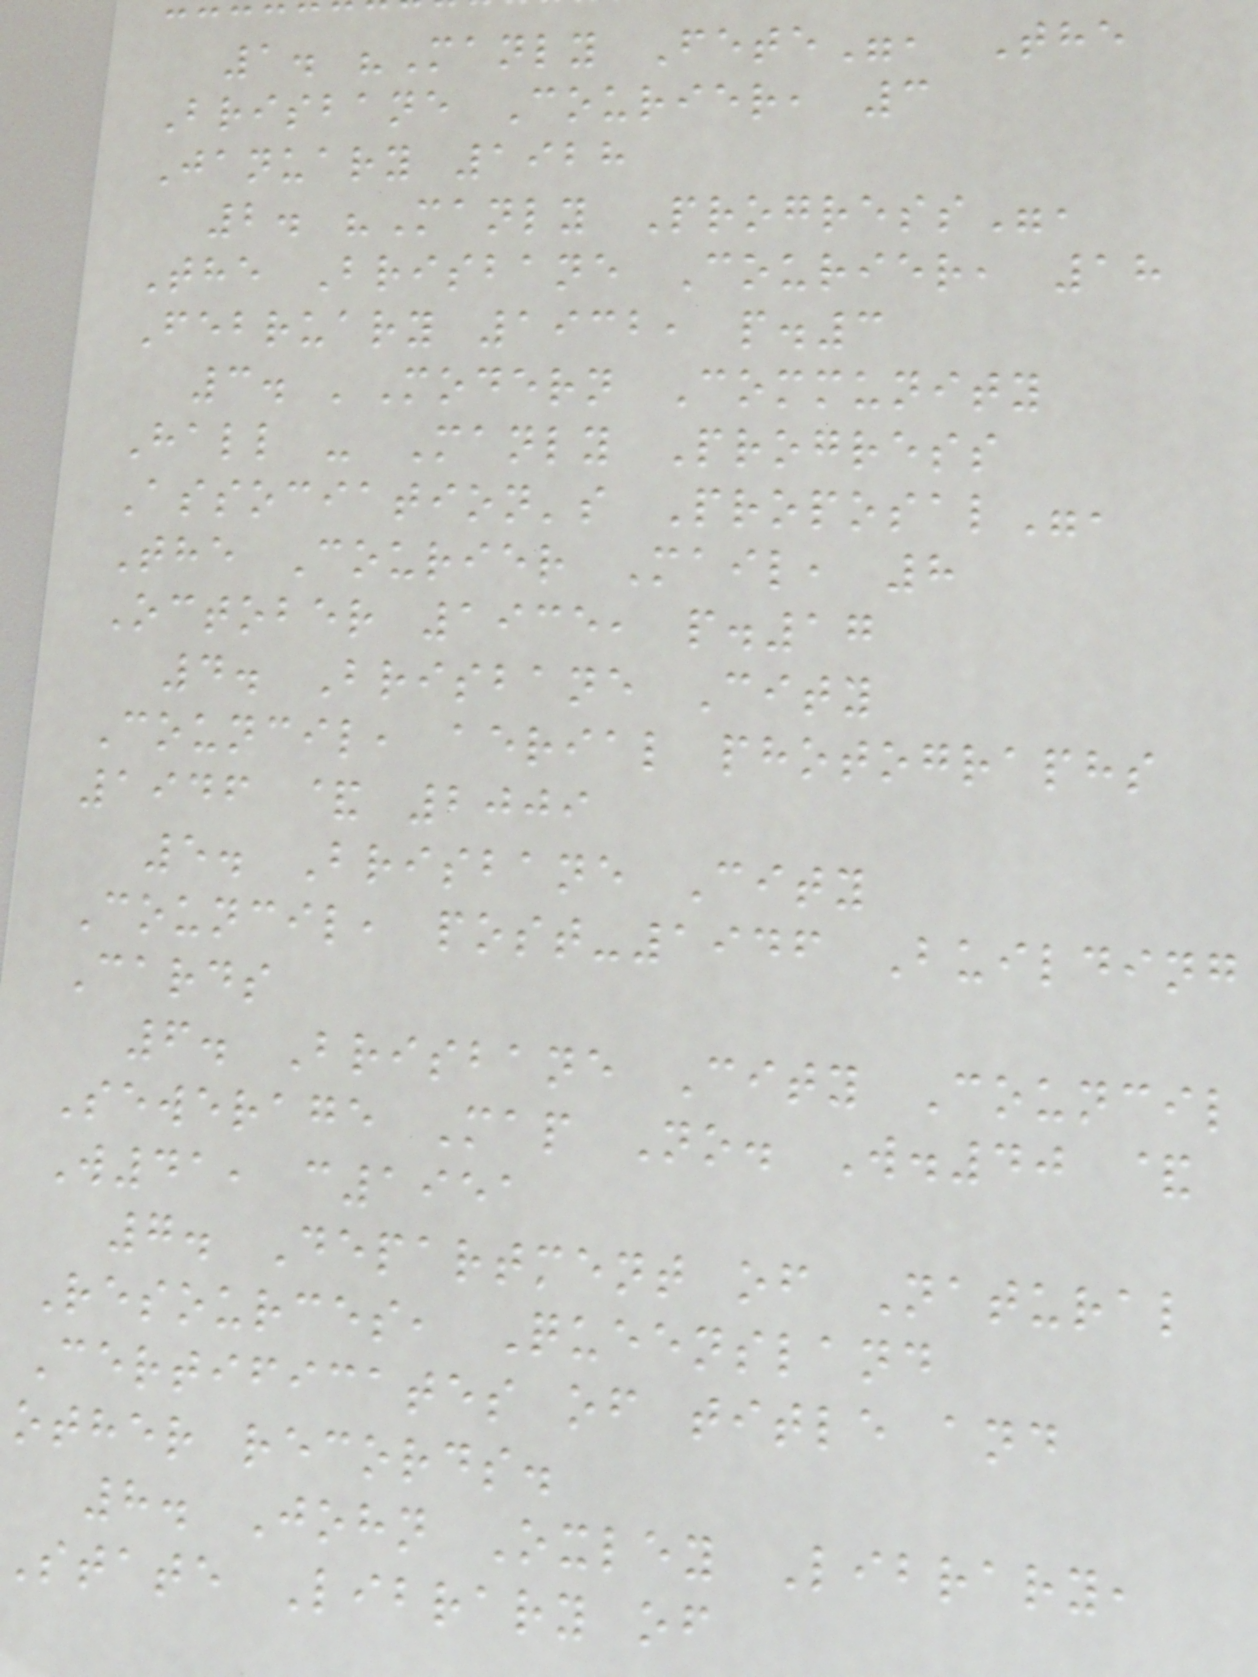1. "Manly Fete", The
Brisbane Courier, 3
January 1928
2. "Manly Progress",
The Brisbane Courier, 18
February 1932, p.3
3. 'Modern Community
Hall - Manly Progress
Association's Proposal",
The Courier Mail, 8
October 1935, p.17
4. Brisbane City
Council, aerial photographs
1946 & 2009
5. Brisbane City
Council, post-1946 Building
Cards
6. Brisbane City Council
Sewerage Map No. W.40 &
W41, c1951
7. Department of Natural
Resources, Queensland
Certificates of title and
other records.
8. John Oxley Library,
state Library of
